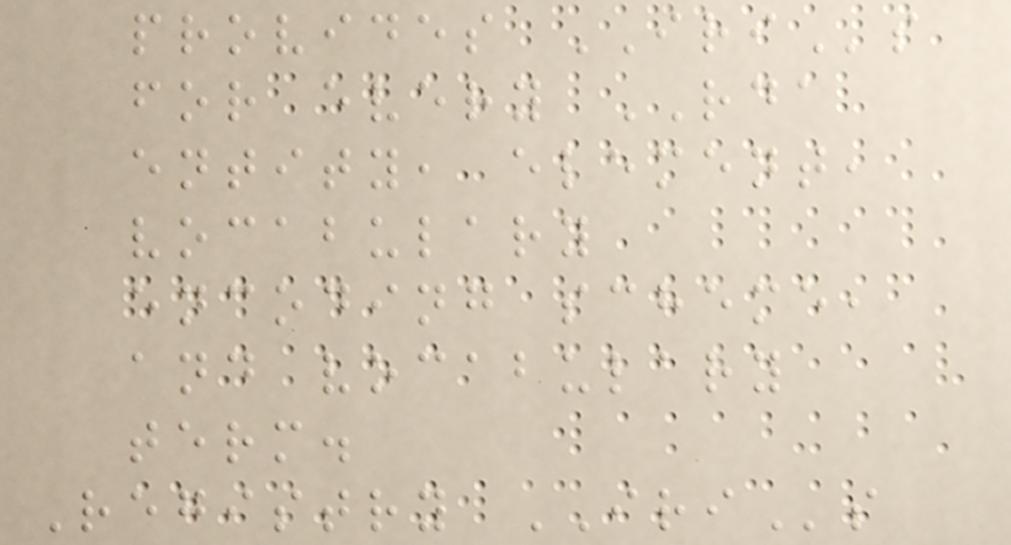provides IRIs
for every RDA
entity, element,
vocabulary
encoding scheme,
and vocabulary
term.
Registry IRIs
